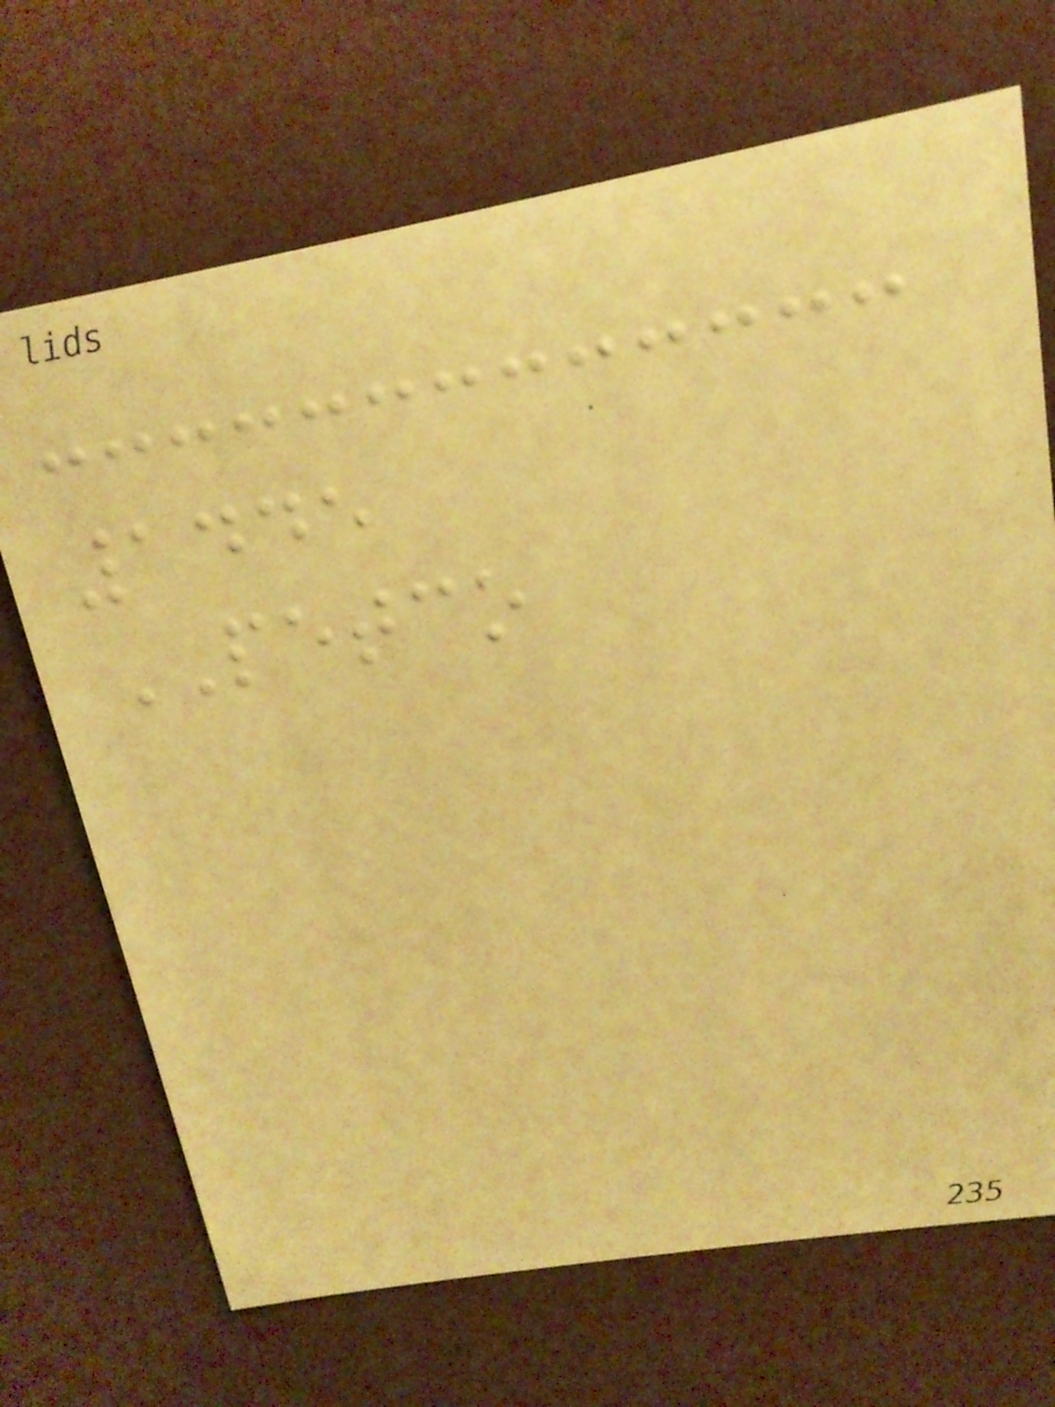1445
PETCO
